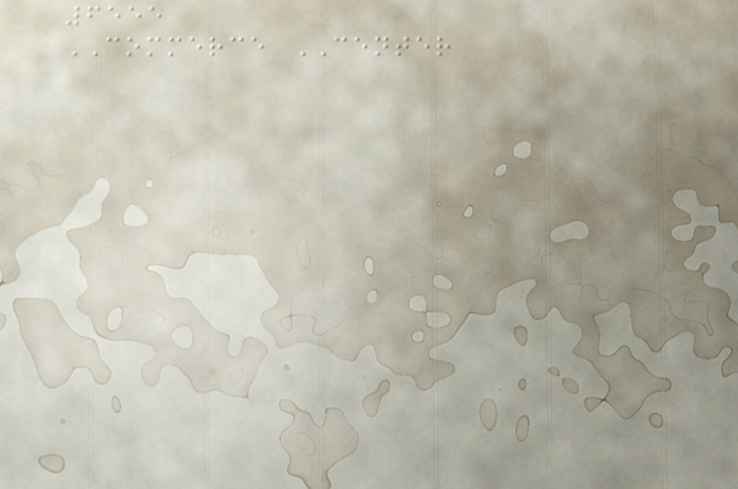6555
COMMERCE CENTER
